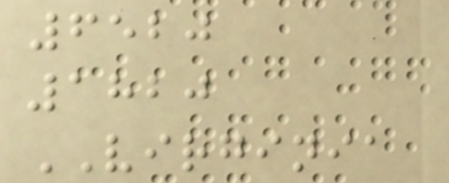6520
1820
VIRGINIA
